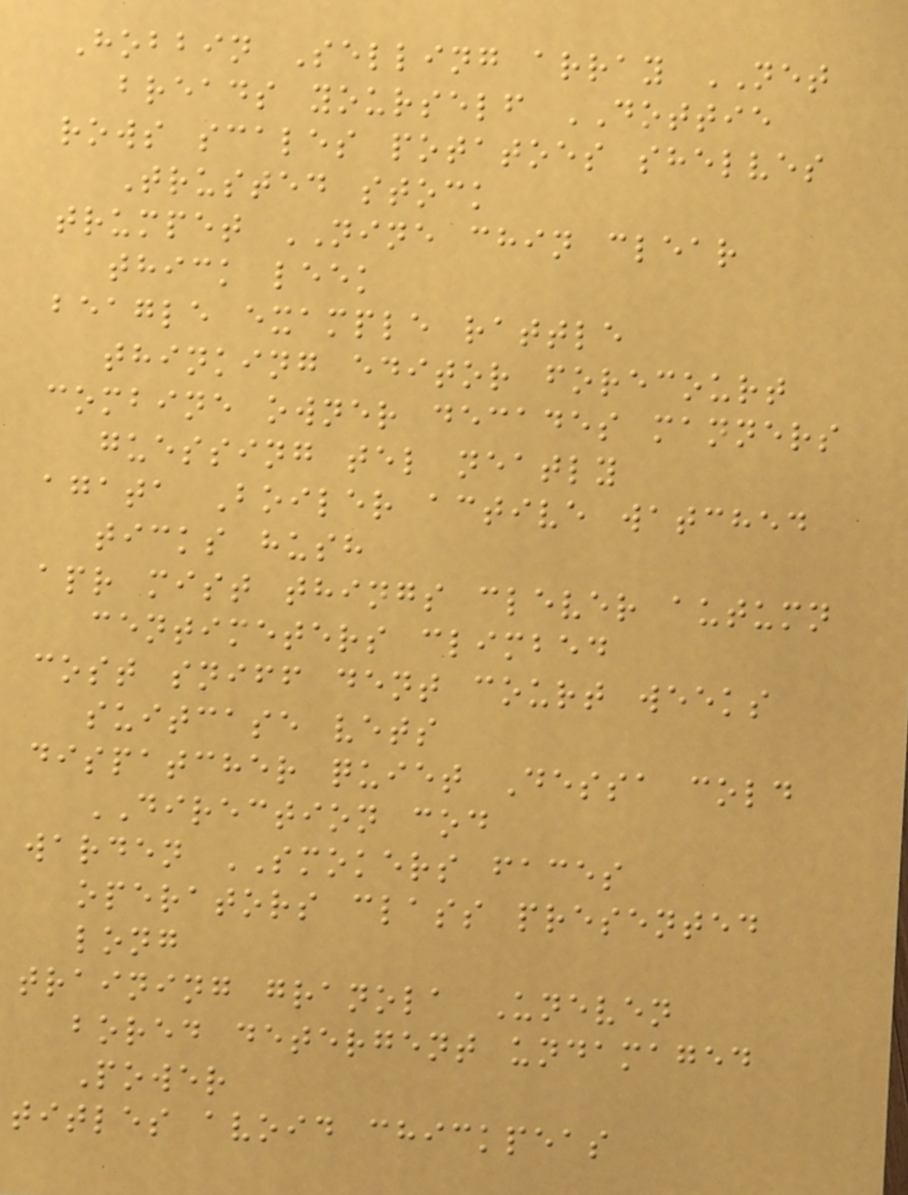Hobbin Selling array NET
breads yourself DOTTIE
rows scales potatoes shelves
Trusted stock
trumpet NINE chin clear
thick leek
beagle example rattle
thinking editor forecourt
combine owner decades manners
guessing tel neatly
agata Boiler active watched
ticks hush
apr mist things clever autumn
centimeters climbed
cost sniff dent court weeks
suitcase vets
dispatcher quiet Dessa cold
DIRECTION cod
warden SMOKERS faces
operators class presented
long
training granola Uneven
bored detergent undamaged
Power
titles avoid chickpeas
